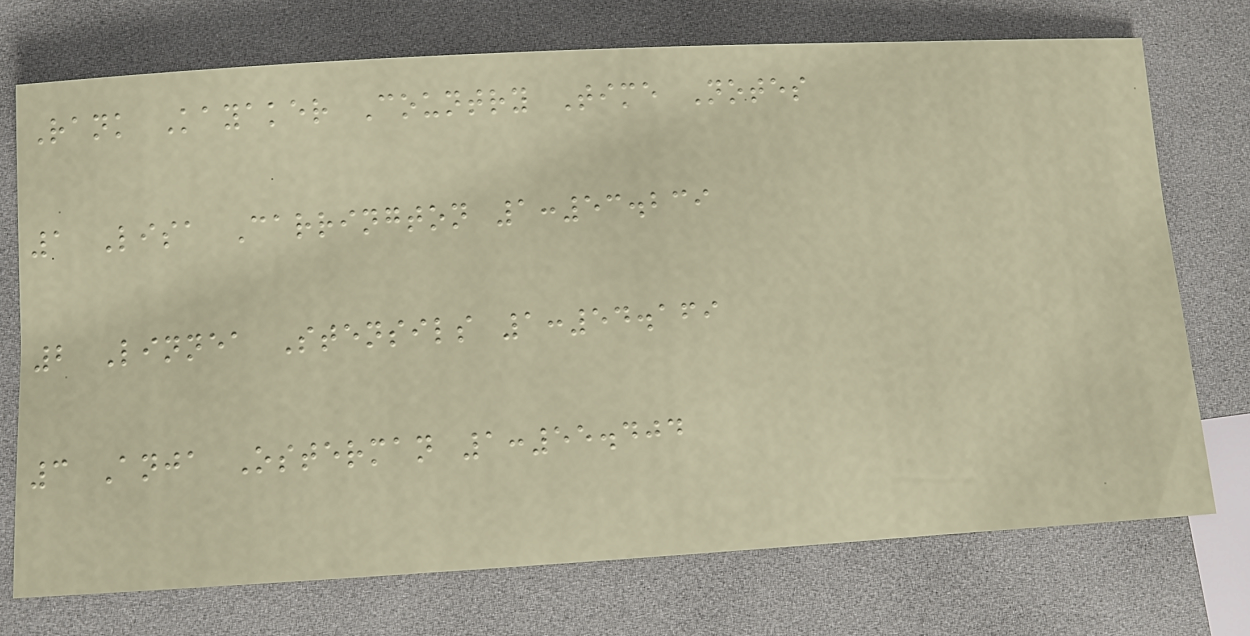Rank Kayaker Country Time Notes
1 Lisa Carrington 1:53.239
2 Linnea Stensils 1:54.169
3 Anja Osterman 1:55.404
